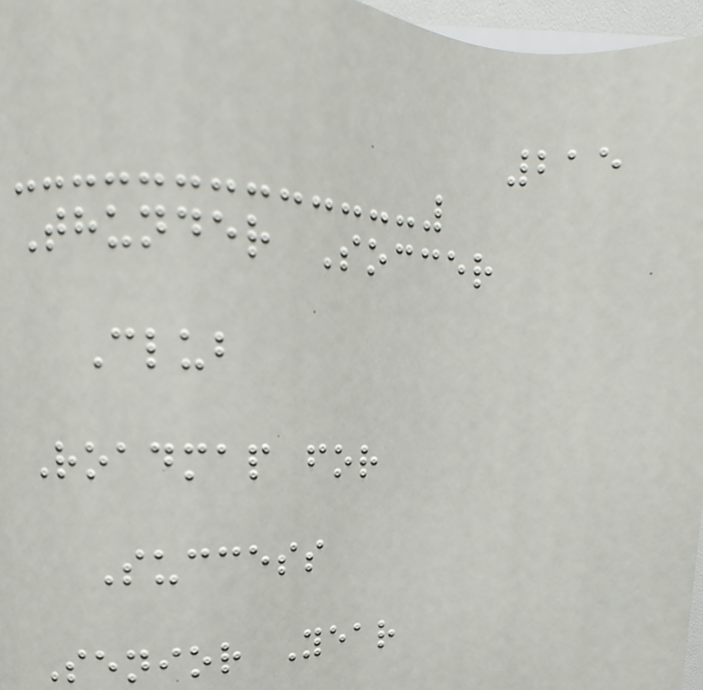215
Thunder Soccer
Club
Roadmap for
Success
Senior Year
